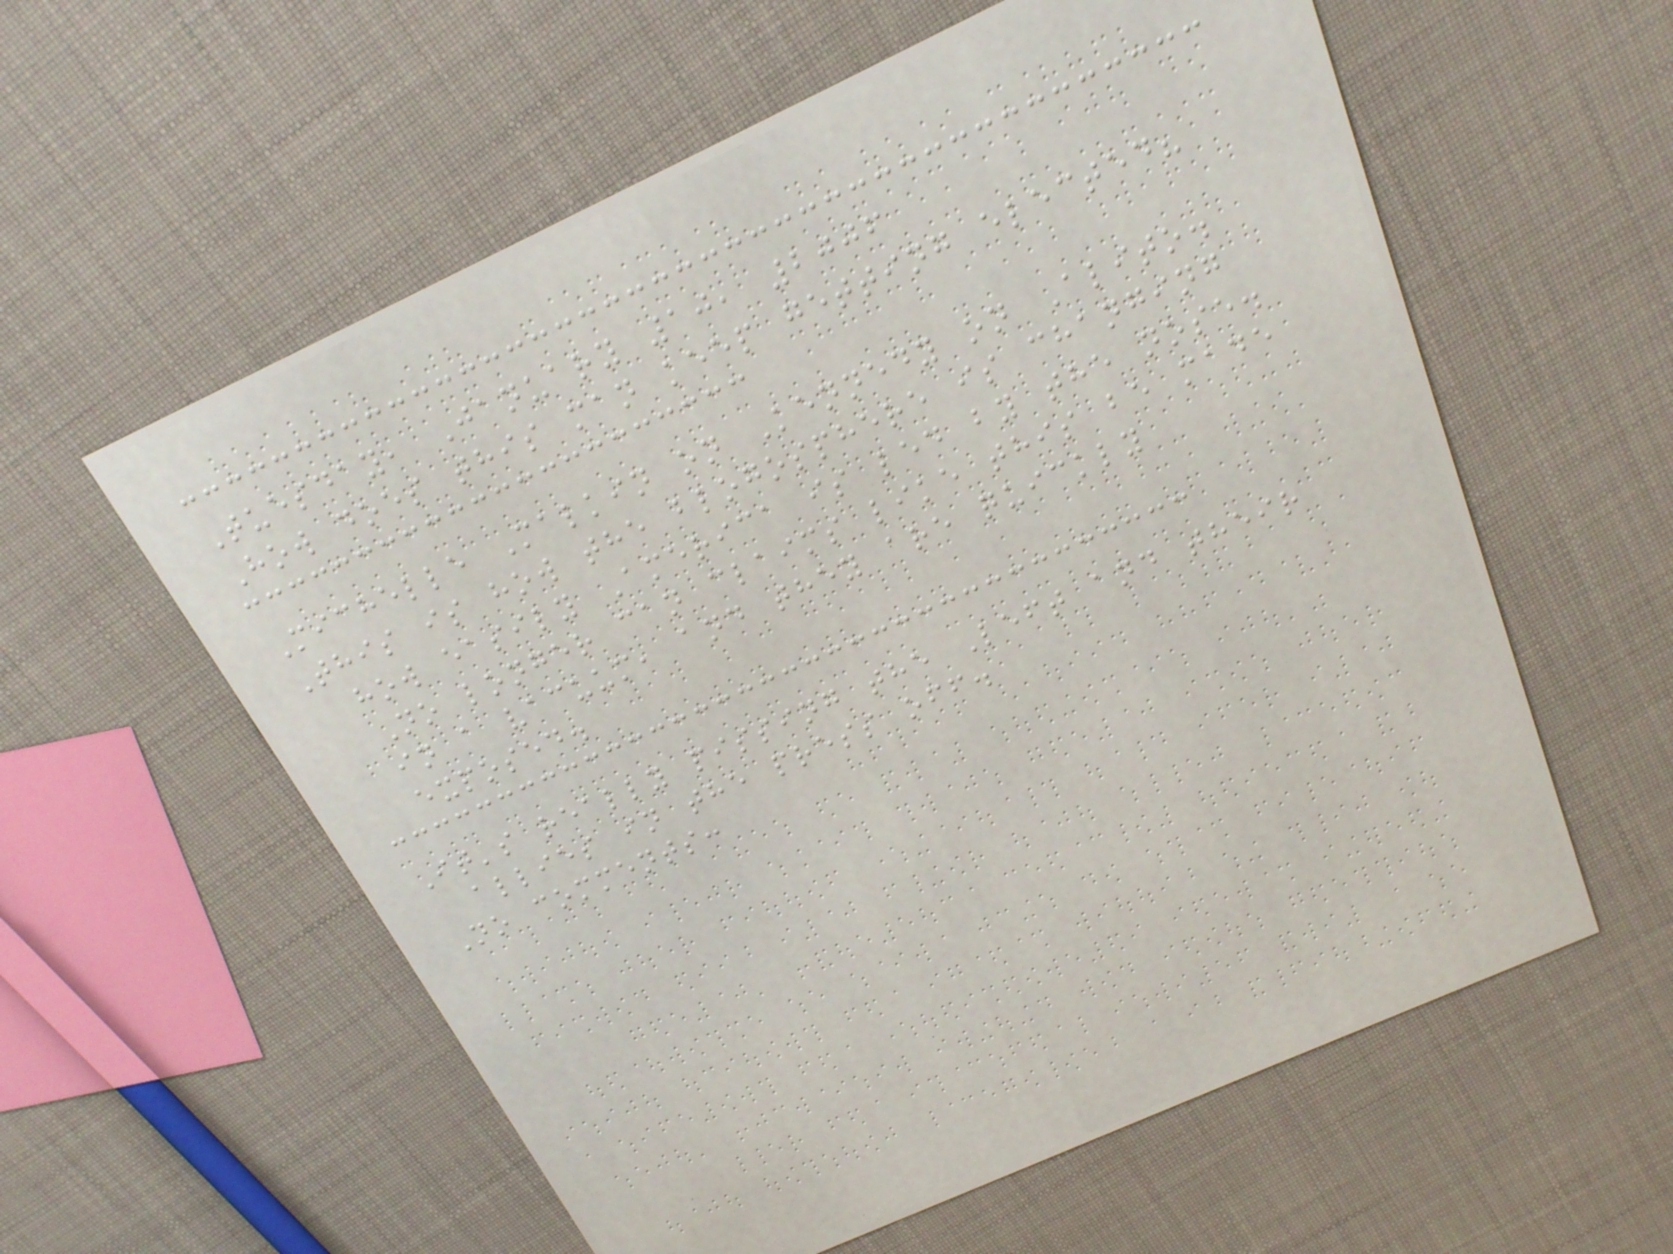Tuesday, January 10, 2006
How does this man keep getting elected?
Michelle Malkin on Kennedy on Alito.
This is how the blogosphere is changing
how easily America is led by the nose.
No longer can claims like this be made
in a vacuum, and they are quickly
exposed.
It's really pissing the Left and their
allies in the press off.
No comments:
